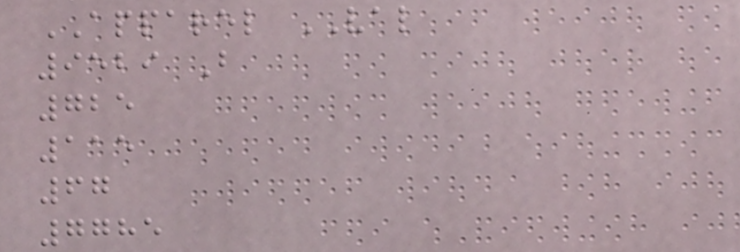APPAREL VAL
9529 B
725
115
67
7785
